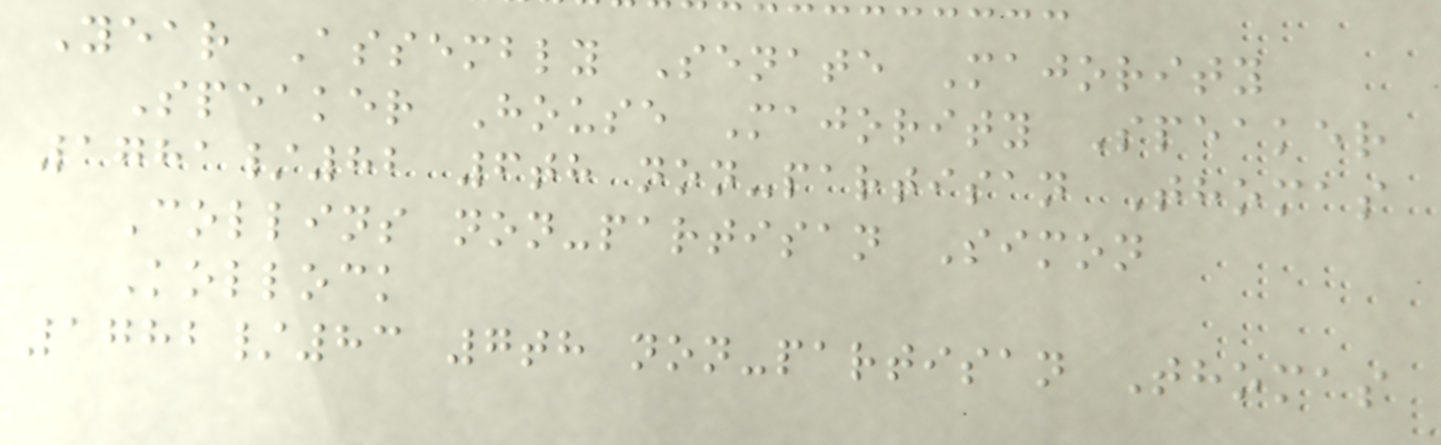Year Assembly Senate Majority
Speaker House Majority Speaker
1781/82 6th non-partisan Thomas
Collins non-partisan Simon
Kollock
1782/83 7th non-partisan Thomas
